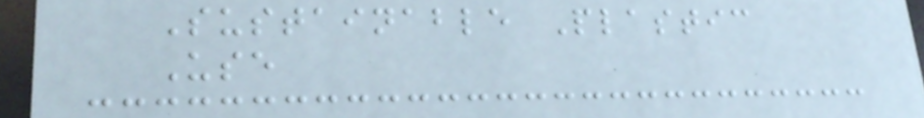Sustainable Plastic
Use
